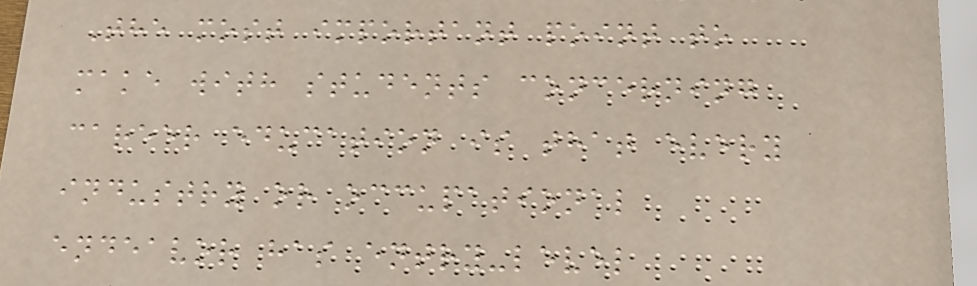The most important point to
make with students concerning
career education is that every
industry or occupational
endeavor has entry-level
